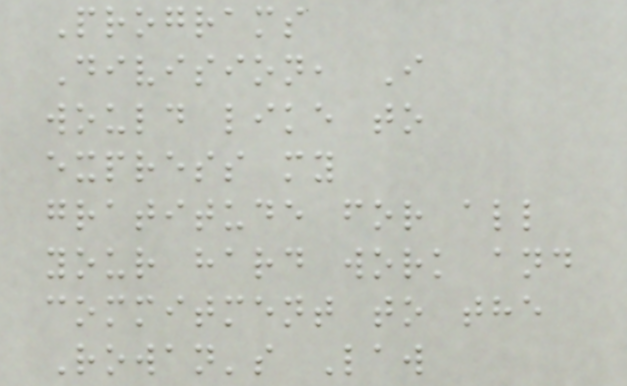Programs
Division, I
would like to
express my
gratitude for all
your hard work and
commitment to the
Rowan's Law
